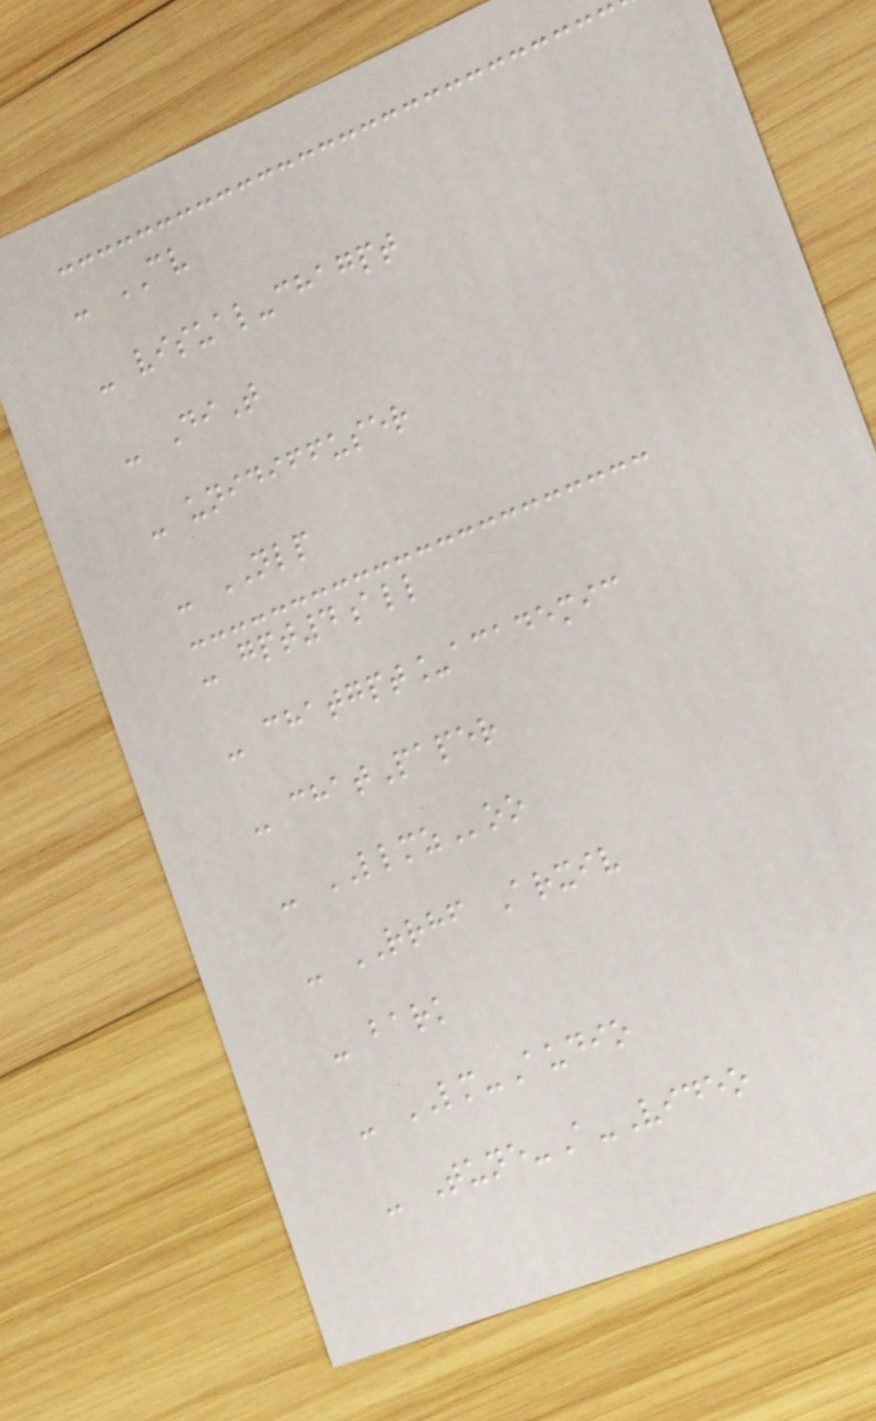- CV
- visual-chagpt
- DiT
- unidiffuser
- NLP
- gpt4all
- chatgpt_academic
- chatPaper
- LLMZoo
- RRHF Arxiv
- bark
- LM-Audio
- Tune-A-Video
